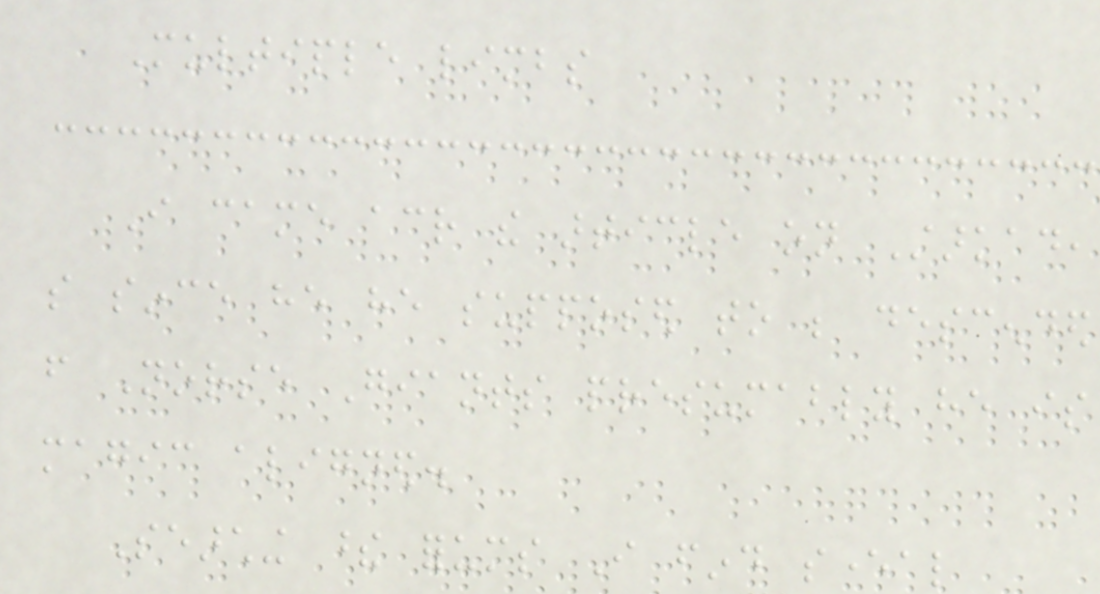Multiple limbs
I came across the article on Starkad,
so since he he supposed to be descended
from Norse Giants presumably he is
magic aligned.
Searching these forums I find several
